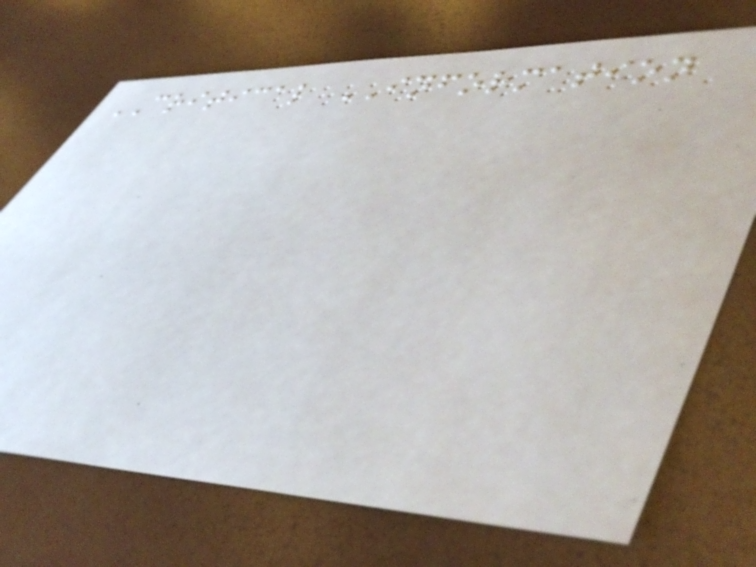CRITICAL INFORMATION
